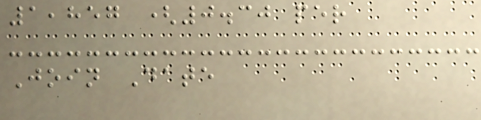1,857 (0.30 per
Join Date
